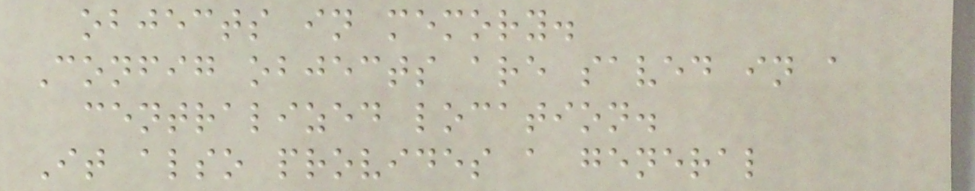objects in memory.
Config objects are saved in a
centralized location.
It also provides a general
